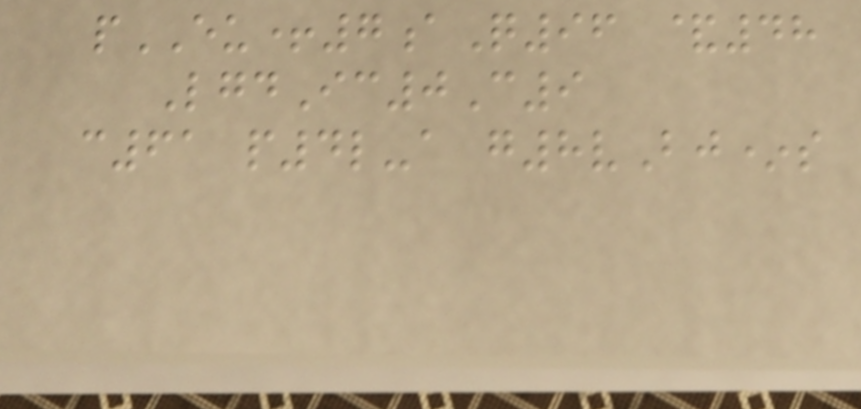pEU+7aQ96 &48
LgdIc0C9
c61 p4l-a g8vBj*s
